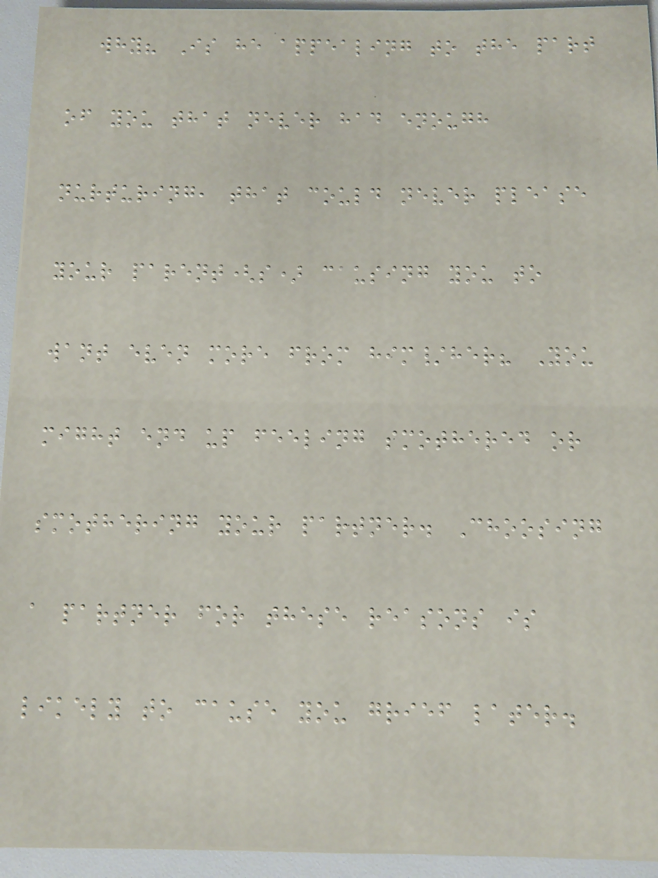why? Is he appealing to the part
of you that never had enough
nurturing, that could never please
your parent(s) causing you to
want even more from him/her? You
might end up feeling smothered or
smothering your partner. Choosing
a partner for these reasons is
likely to cause you grief later.
